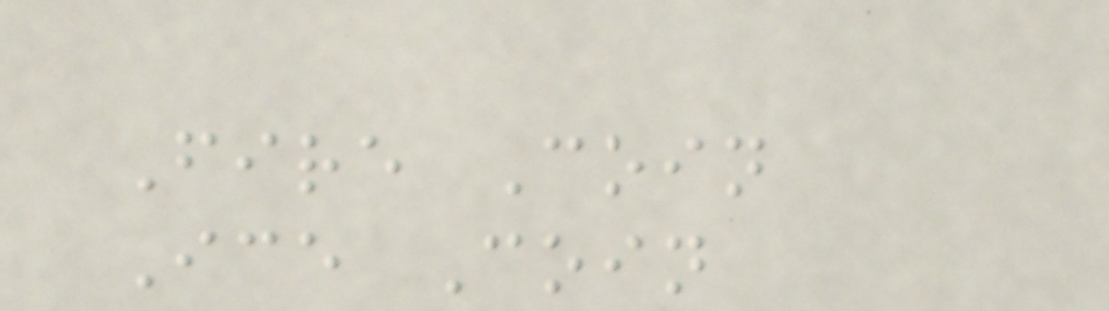Fire Coin
Ice Coin
